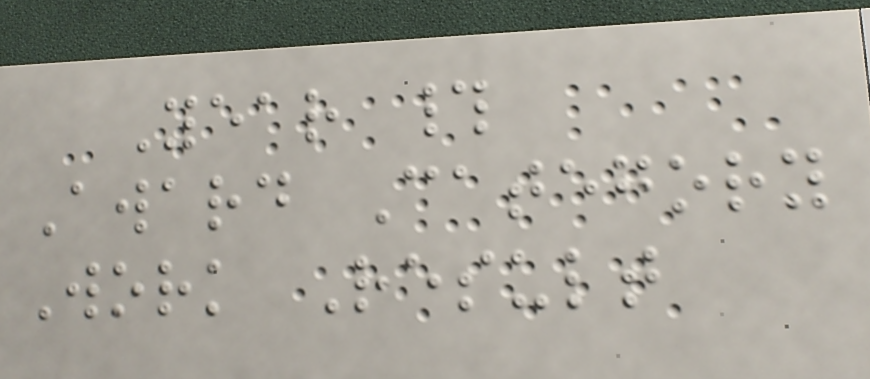Year #
Award Category
Work Result
